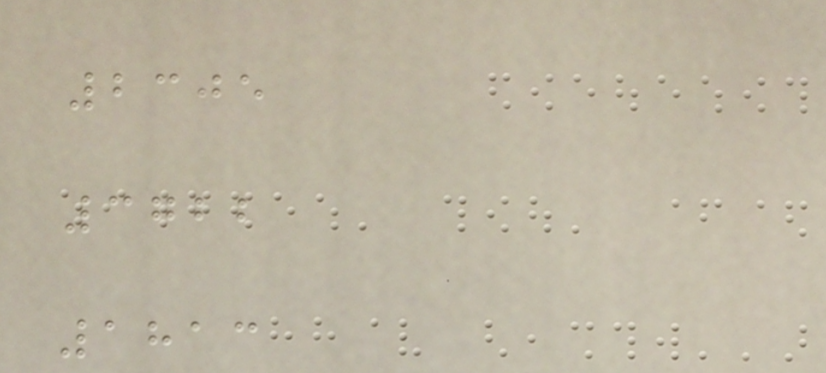2305
3722
1813
